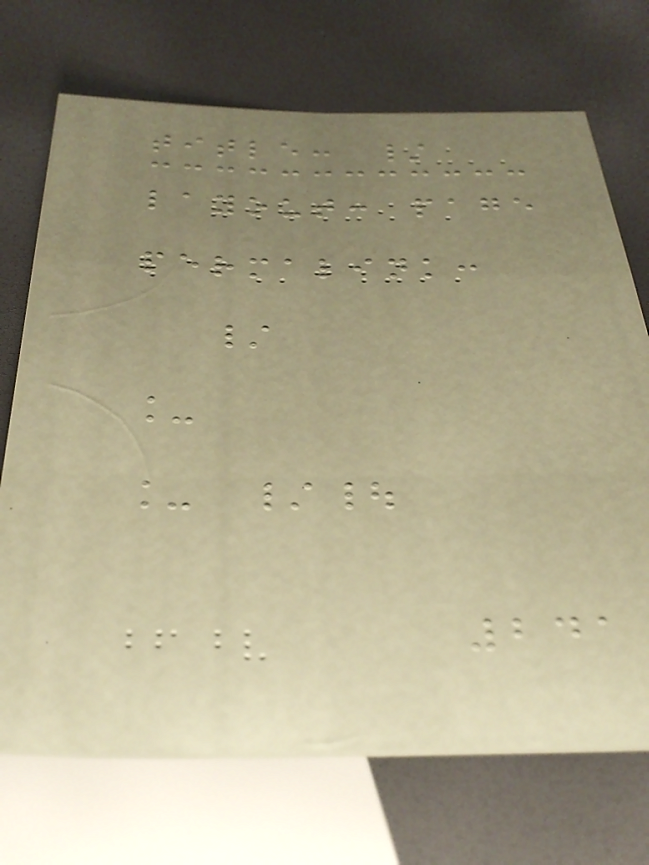title: /
layout: page
permalink:
/
_
_ /|
241
